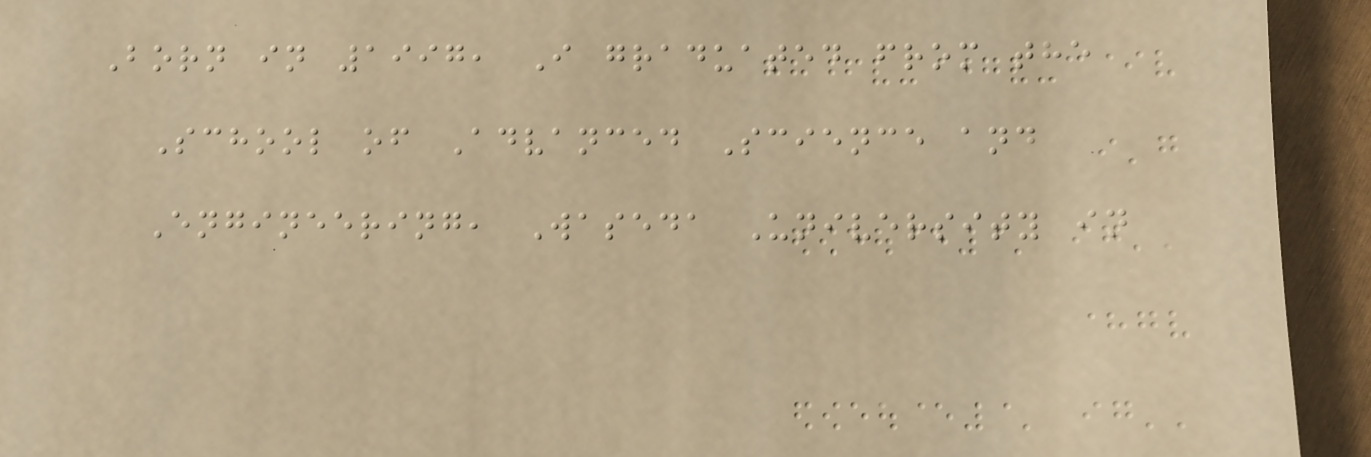Born in 1997, I graduated from the
School of Advanced Science and
Engineering, Waseda University in
